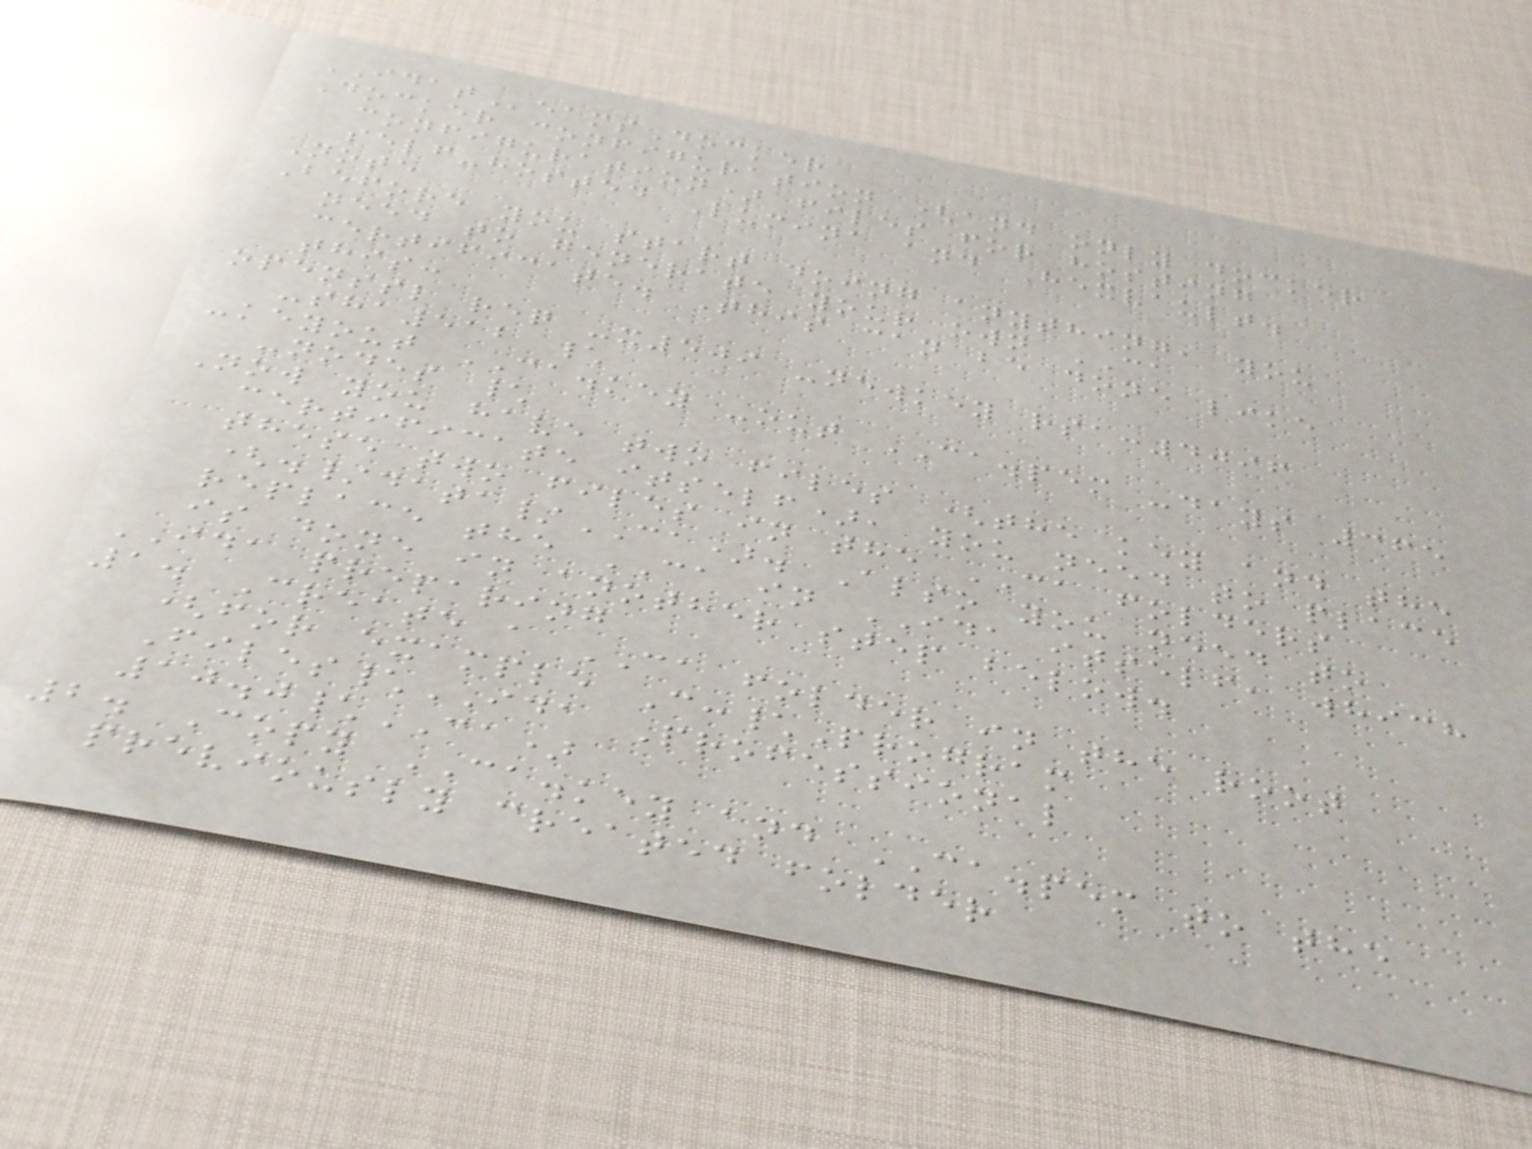IDATeamsDocker
Docker configuration (and only docker
configuration) files for hosting
self-hosted Lumina and Hexvault.
Note
Before you start doing anything, you
need to generate your own CA
certificate. This can be done like
this:
openssl req -x509 -newkey rsa:4096
-sha512 \
-keyout CA.key -out CA.pem -days 365
-nodes \
Now you have two files (the key and the
certificate itself), you need to place
these two files in the CA folders
(./data/CA). Also you need to
replace the CA in IDA itself, which
is done in another step below.
IDA preparing
1. Create a CA folder in the root
(for example C:\Program
Files\IDA Professional
10.0\CA)
2. Copy CA.key and CA.pem to the
previously created folder
